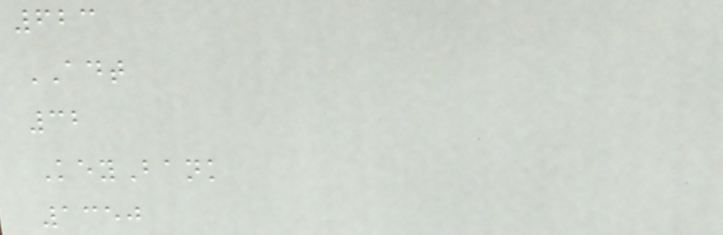623
ADT
32
KeyBank
1350
